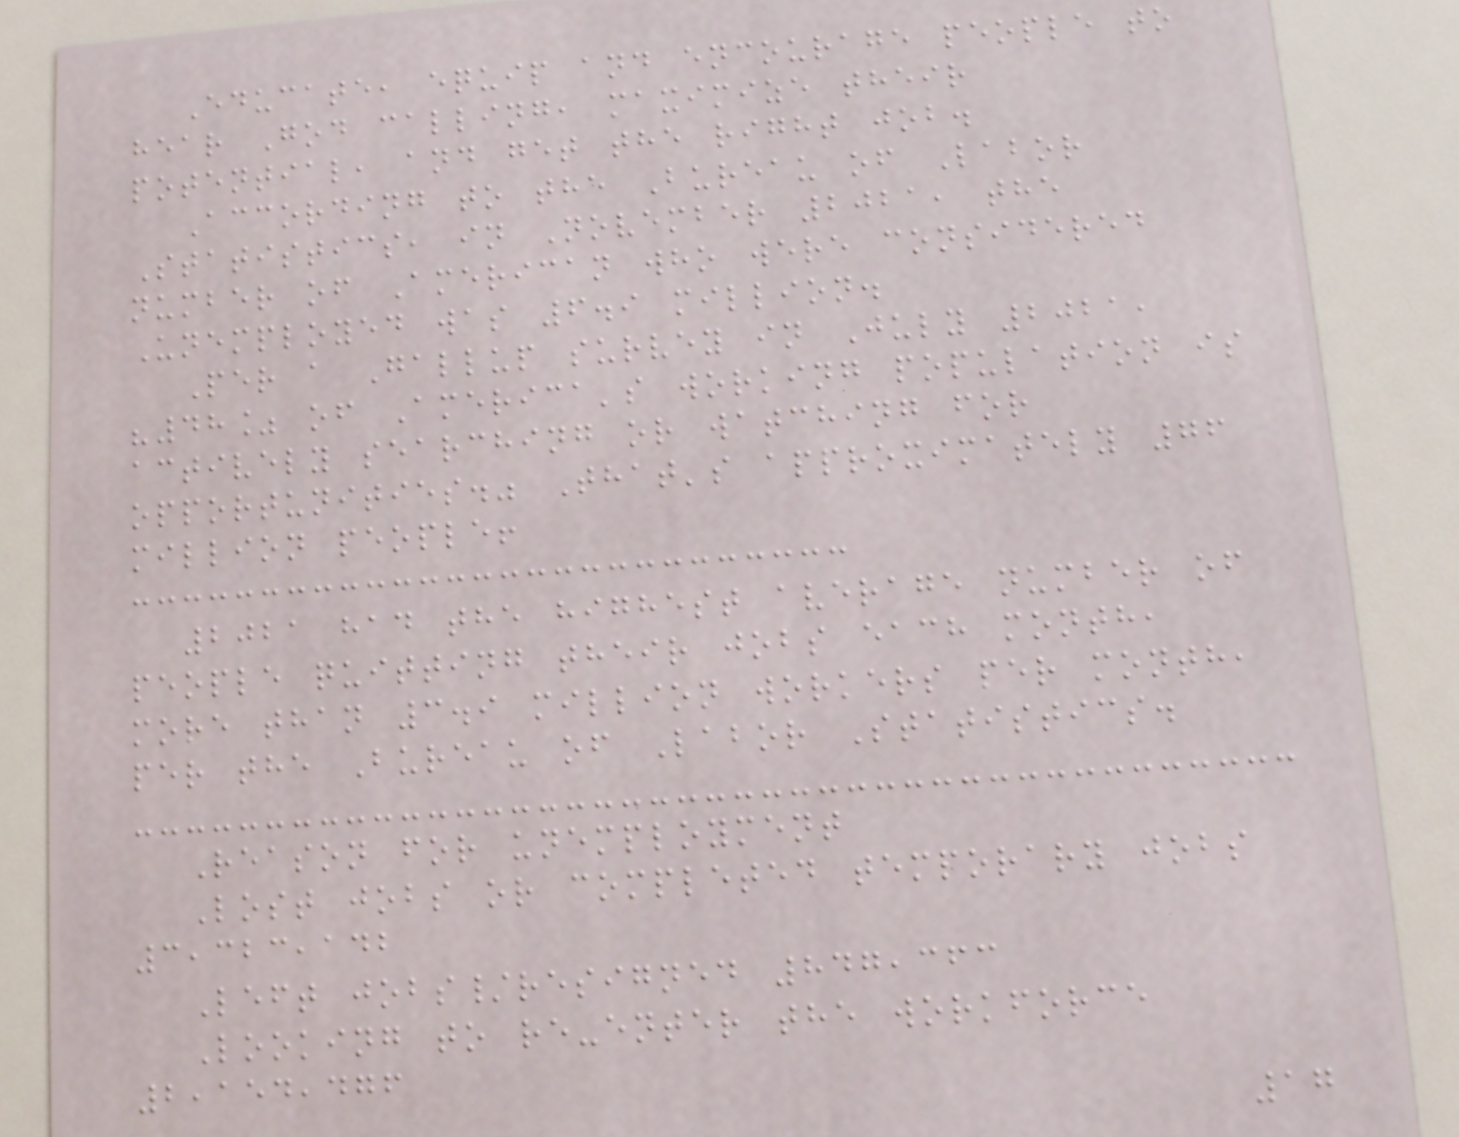Educate, equip and encourage people to
hear God calling, maximize their
potential, and get the right job.
According to the Bureau of Labor
Statistics, in November 2021, the
number of American who were considered
Unemployed was 6.9 million.
Per a Gallup survey in July 2021,
"48% of America's working population is
actively searching or watching for
opportunities." That's approximately 76
million people!
2021 had the highest average number of
people quitting their jobs each month,
more than 3.9 million workers per month,
per the Bureau of Labor Statistics.
Reason for unemployment
Lost jobs or completed temporary jobs
3,323,142
Left jobs/resigned 847,363
Looking to re-enter the workforce
2,154,476
17
